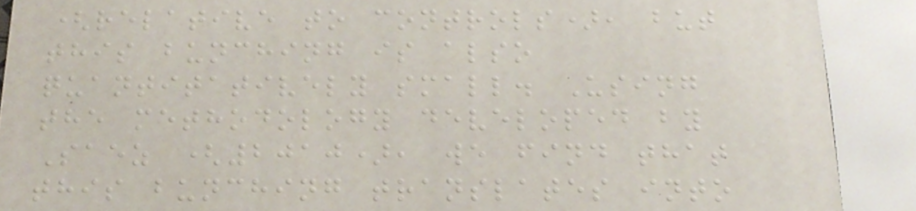(relative to controls), but
this bunching is also
quantitatively small. Using
the methodology developed by
Saez (2010), we find that
this bunching translates into
